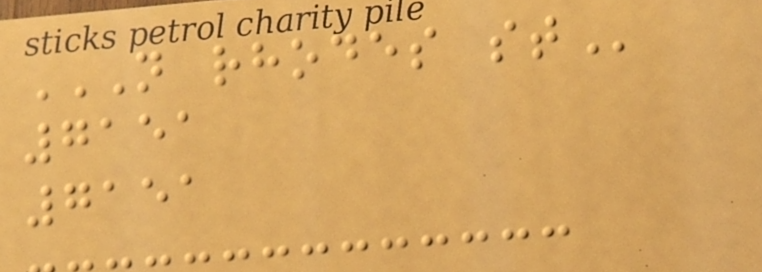N RHODES ST
7151
7151
